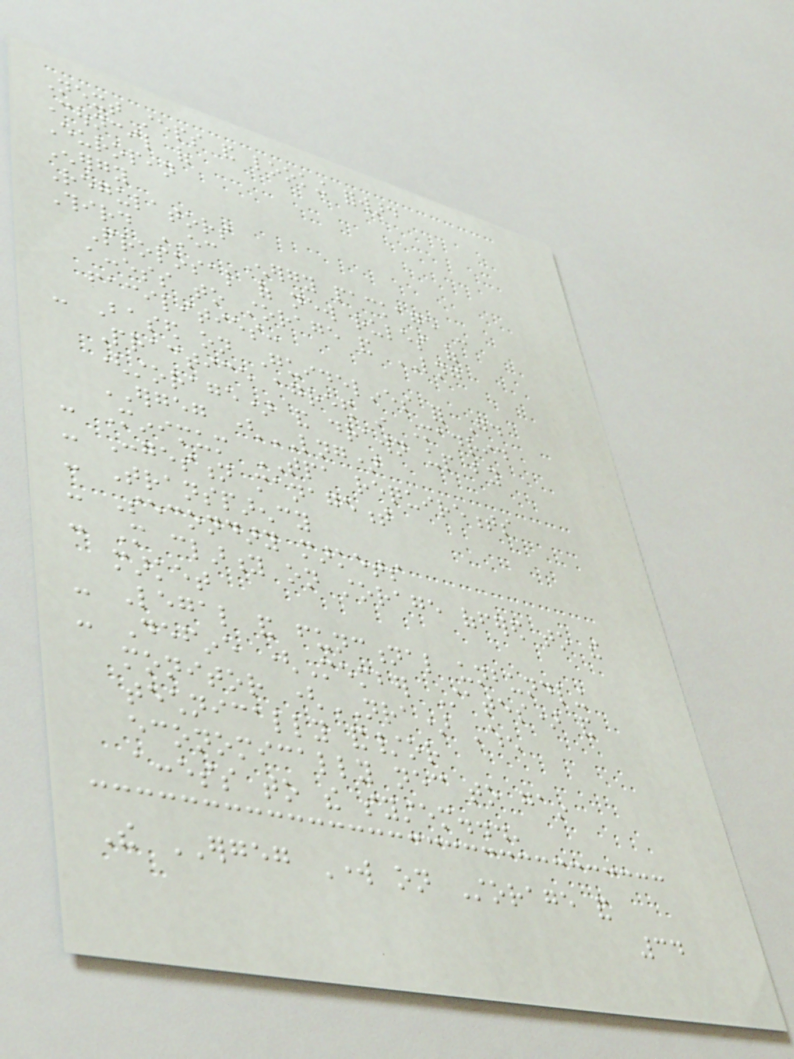Next steps and looking forward
Council of
European
Energy
Regulators
Third EC Energy package -
Proposal of new rules of
access to storage and LNG
facilities:
- Based on Guidelines for Good
Practice agreed in Madrid
(storage) and drawn up by
ERGEG (LNG)
- Minimum TPA requirements
- Congestion management
- Transparency
- Secondary markets
- More clarity on storage offered to the
market
- Legal and functional unbundling
- Define (Member States) and
monitor (NRA) 'when
technically and/or
economically necessary to gain
access to the system...'
The ERGEG Work on Storage and
34
